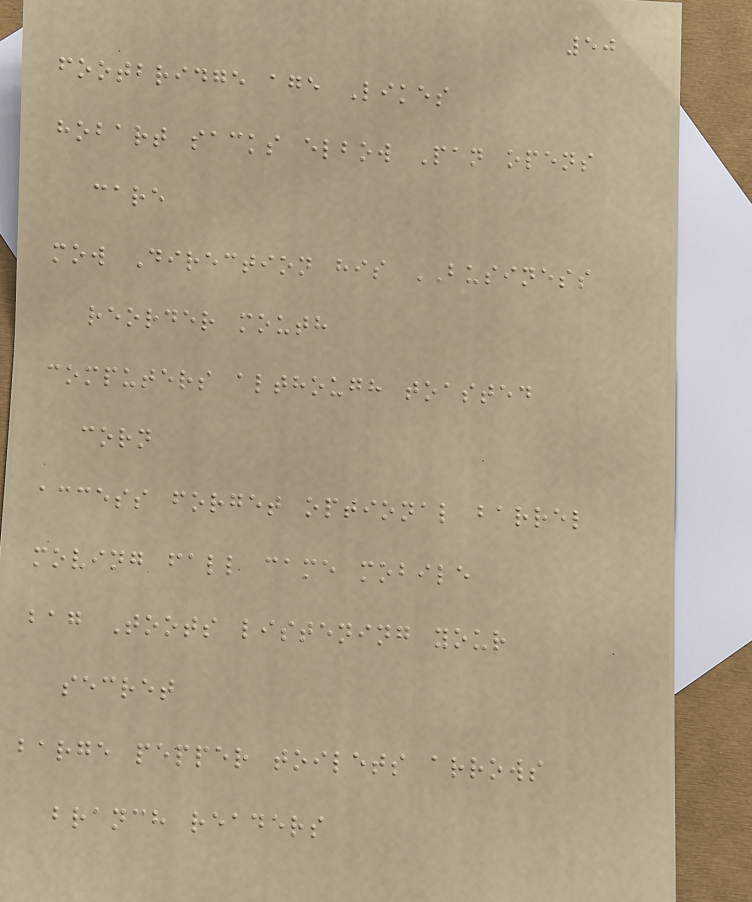50
footbridge age Likes
hobart sacks elbow Pan opens
care
mow Direction his BUSINESS
reorder mouth
computers although toasted
corn
access forget optional barrel
moving fall came mobile
bag Toots listening your
secret
barge pepper toilets arrows
branch readers
